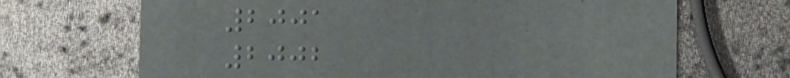2001
2002
